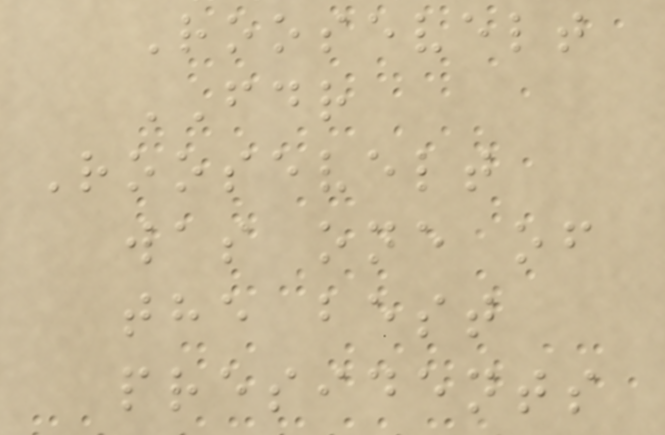Roosevelt
FDR
Roosevelt
was one of
the best
presidents
